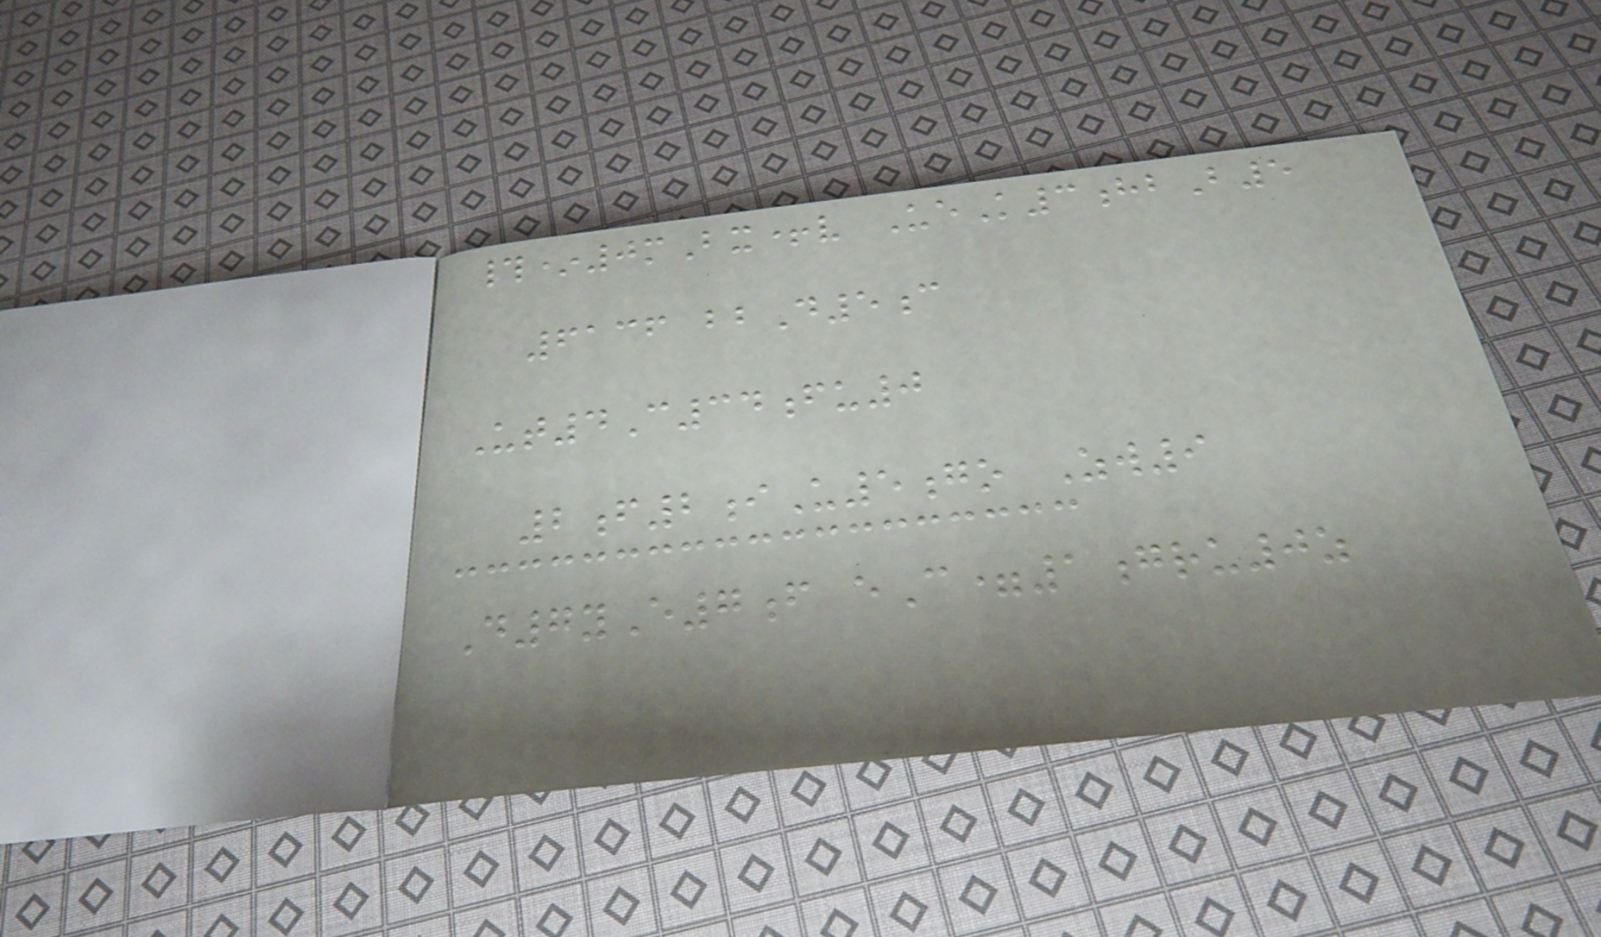#*0mBx+v UeK3hbB5
6136 bbD5c
Ut4C34fu0
2f2iU5go Zw9
D7yE7f eC=1gru0z
